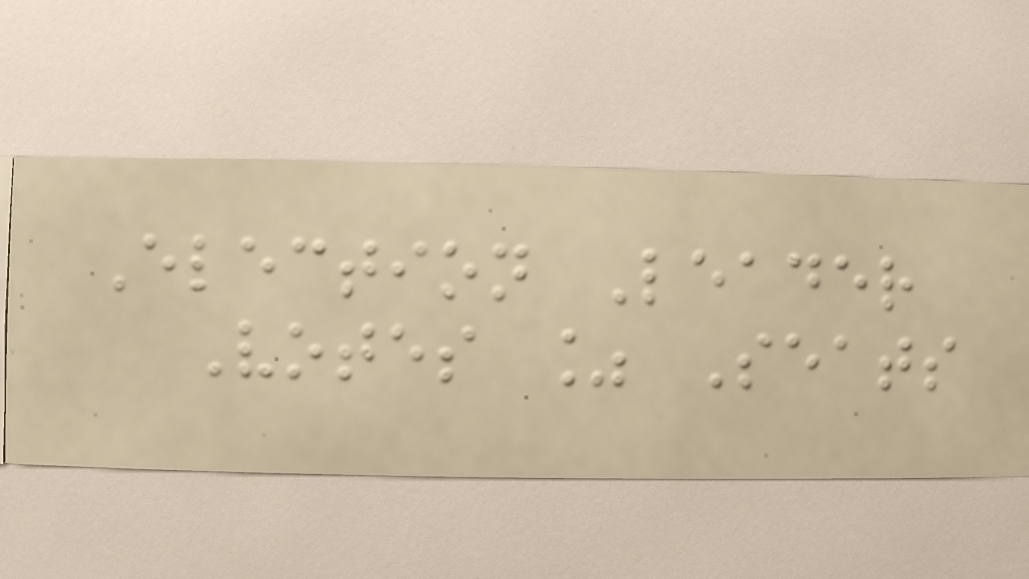Election Leader
Votes % Seats
